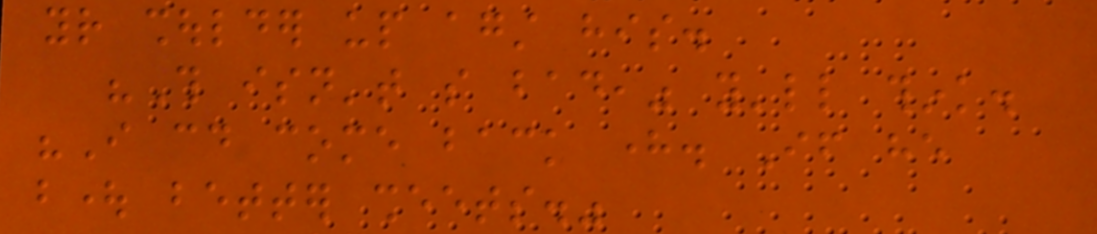your shoulder up against his.
"This isn't so bad," you'll think.
"I could come back here. If he
bought better sheets."
